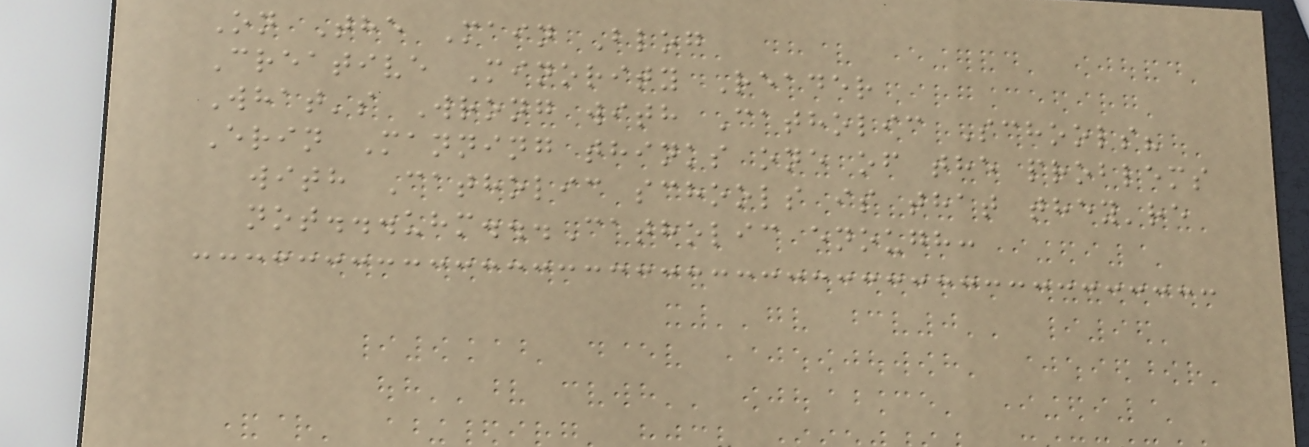On The Main Blog
Creative Minority Reader
What's Wrong with Catholic Schools?
Erin Manning thinks one of the problems
with Catholic schools is that they're
not...uhm...Catholic enough:
